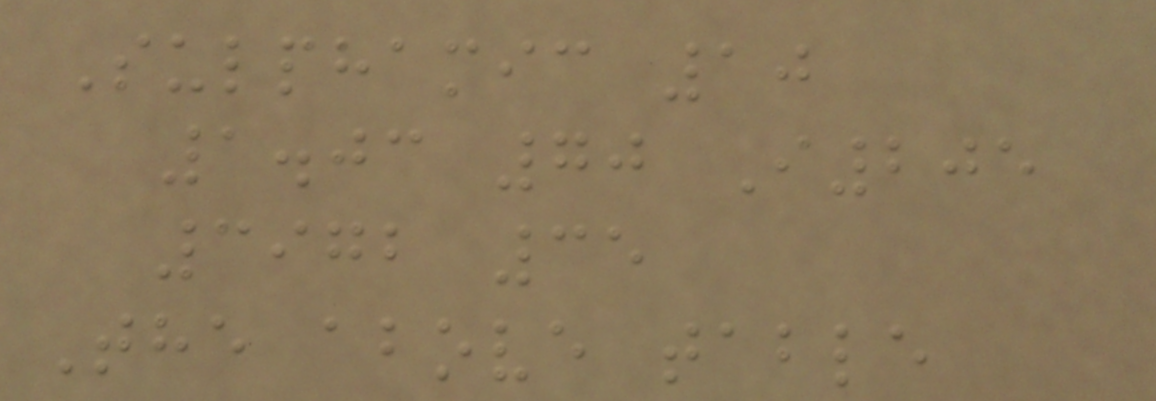Sulphamic 10
1.03 70 I205
3972 35
The above table
